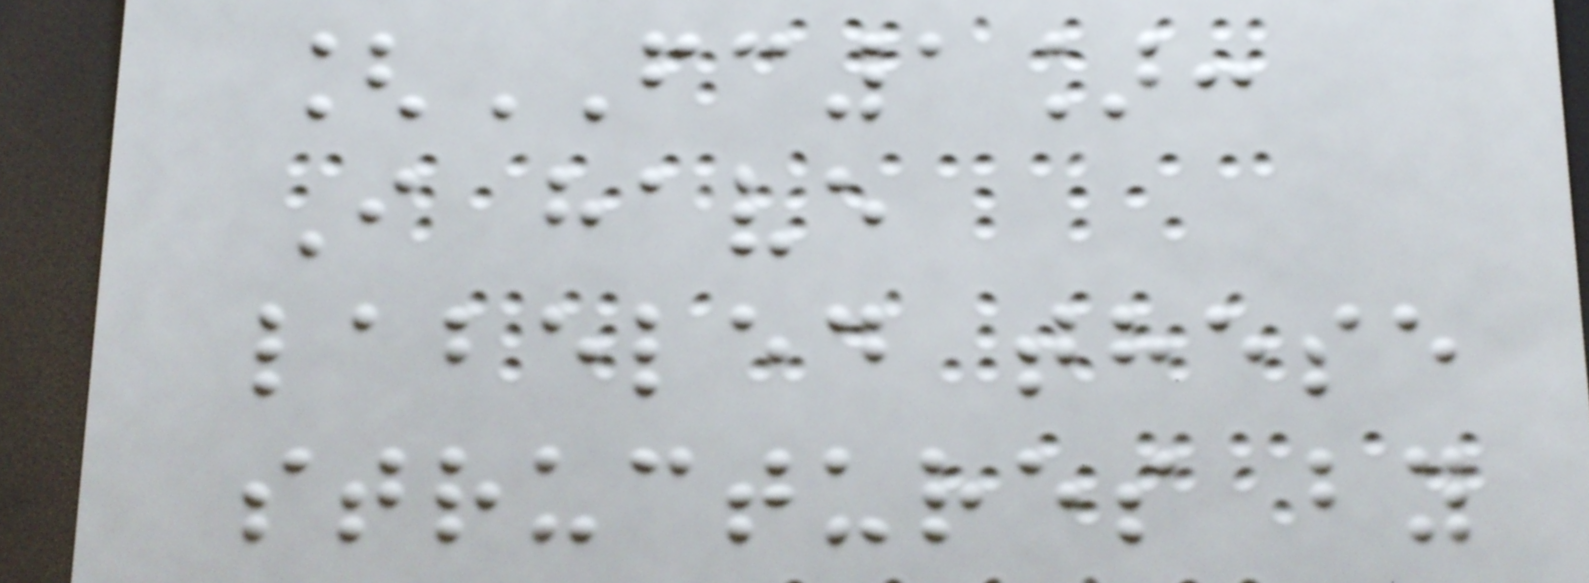[FC1]:
I have
labeled these
structures by
